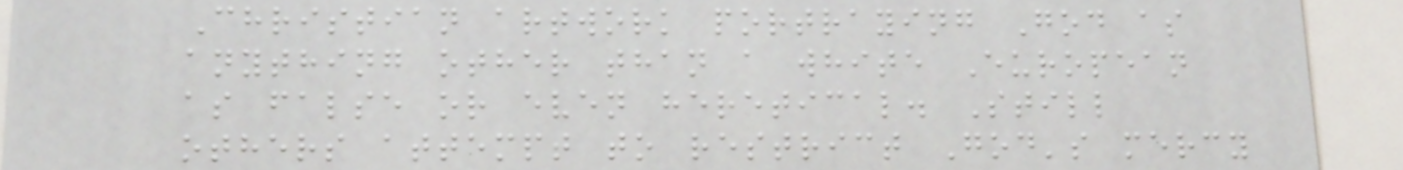Christian artwork portraying God as
anything other than a white European
as false or even heretical. Still
others attempt to restrict God's mercy
